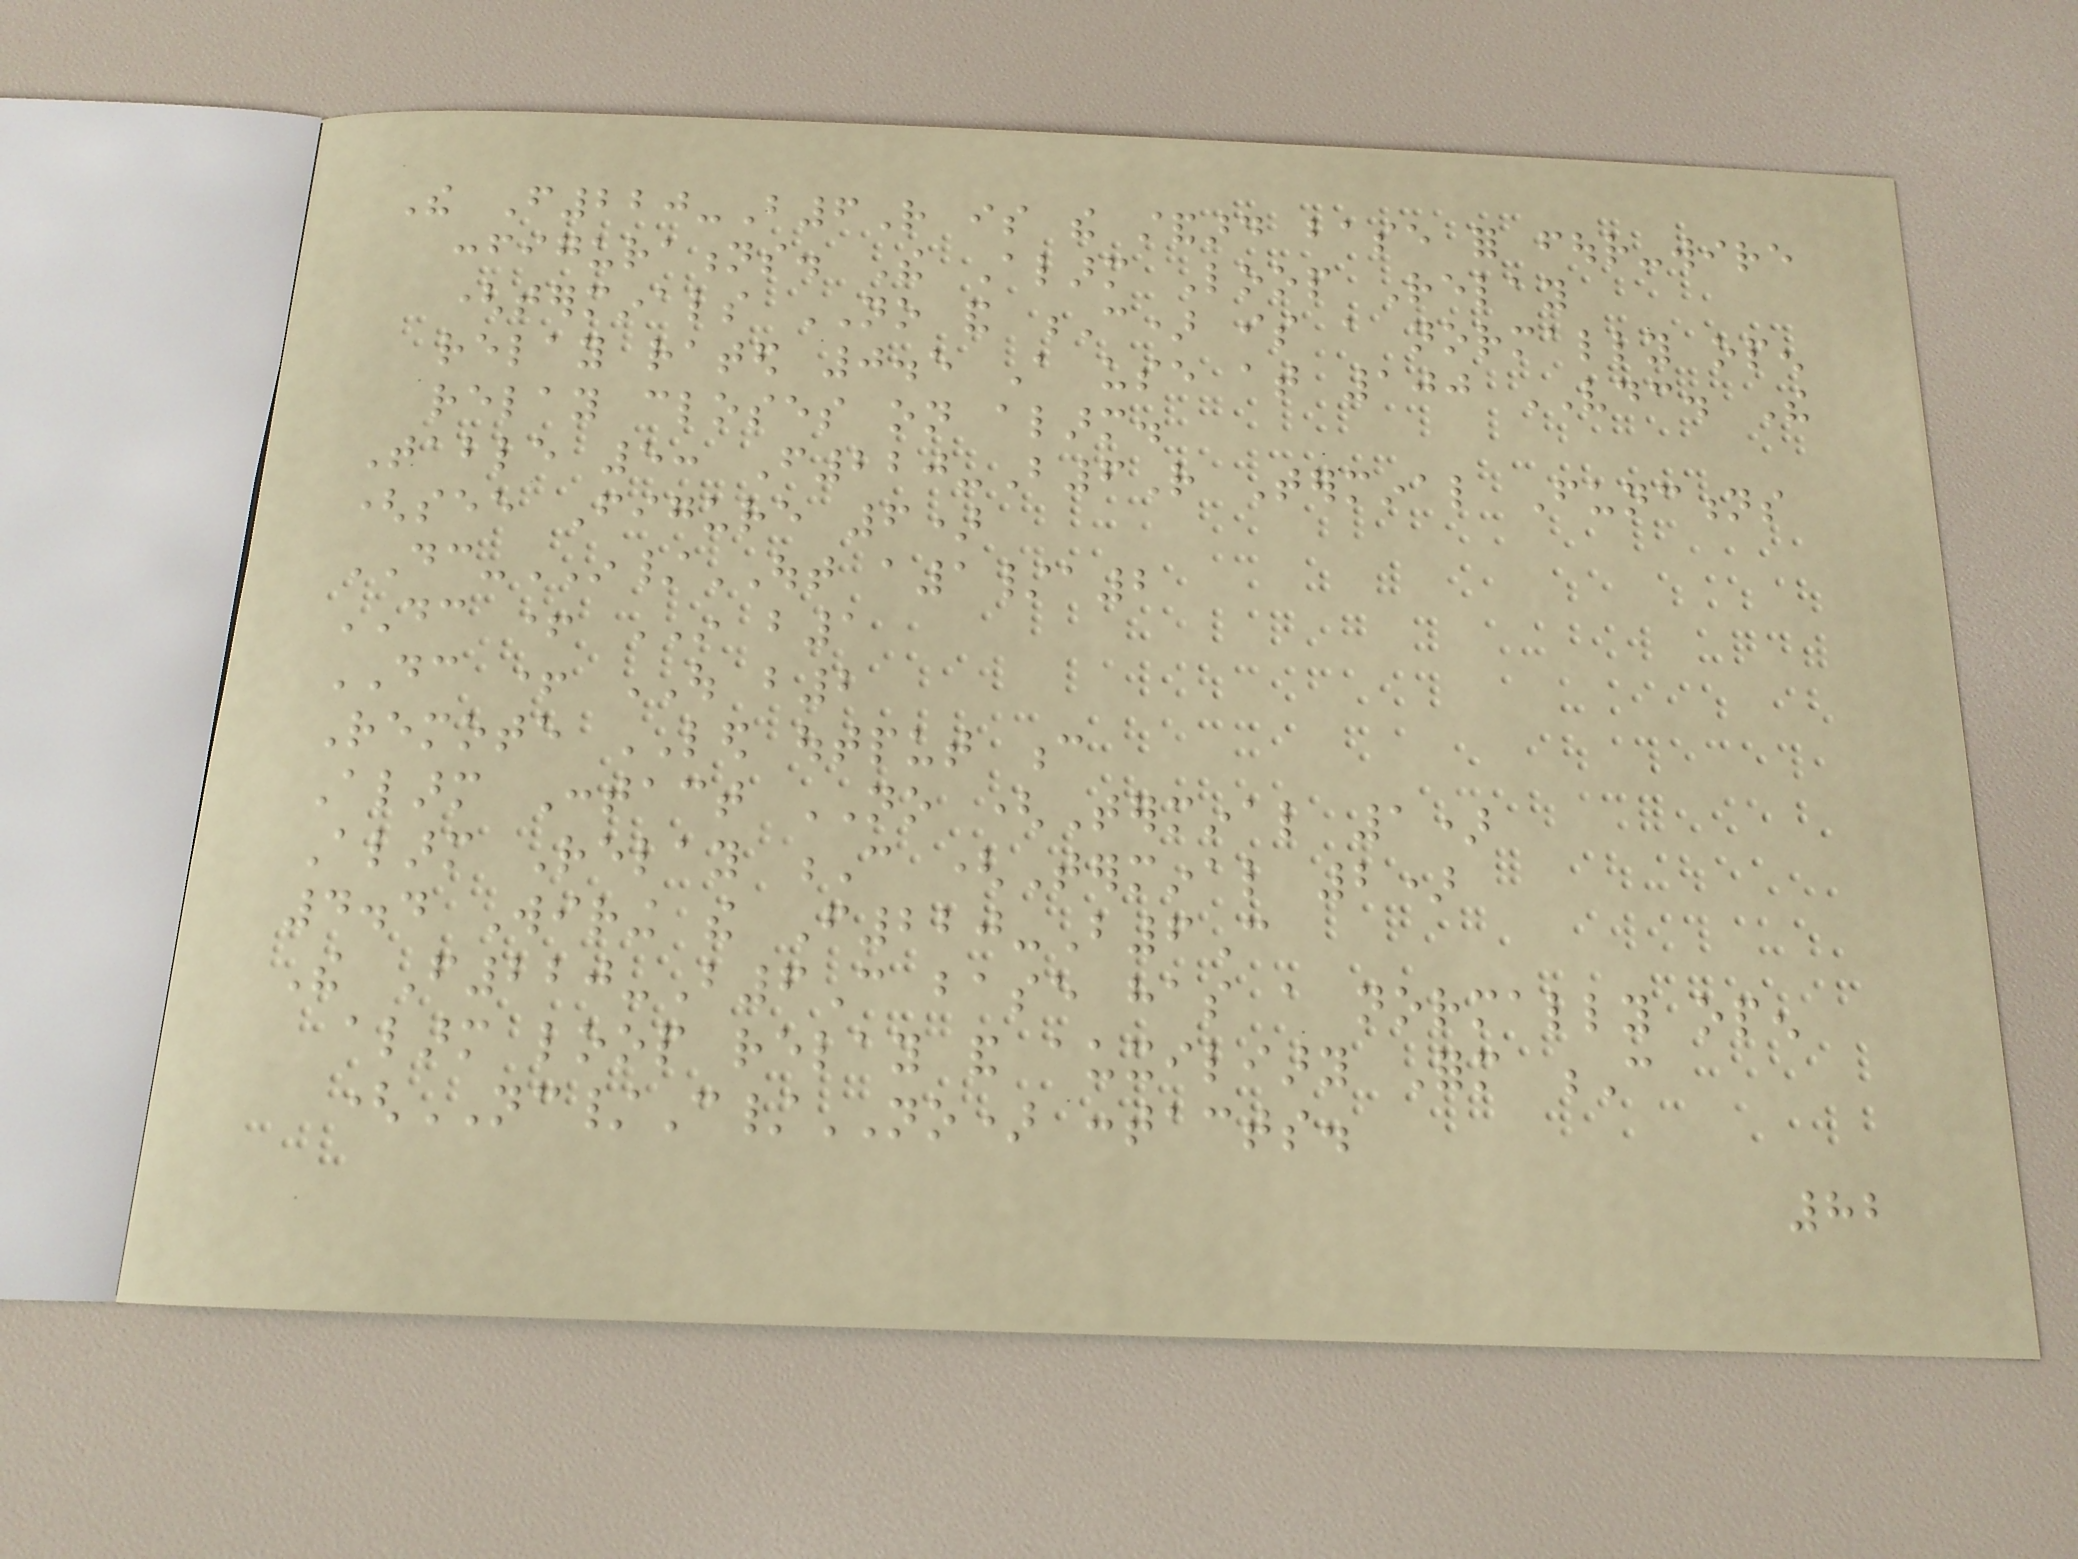The F220-B6R is the standard base for four-wire
configurations. The Alarm Loop Relay
(terminals NO and C) is a normally open
relay rated 0.5 A use at 100 VDC. The
relay closes on alarm.
Table 5: F220-B6R Terminal Functions
(see Figure 6)
DC-IN/OUT a1/a2
DC + IN b1
DC + OUT b2
Remote LED output c
Alarm Contact NO (Terminal 1)
Alarm Relay C (Terminal 2)
4.4 Wiring the F220-B6C
The F220-B6C base has a normally open
alarm loop relay and auxiliary Form C
(NC/C/NO) contacts.
82
